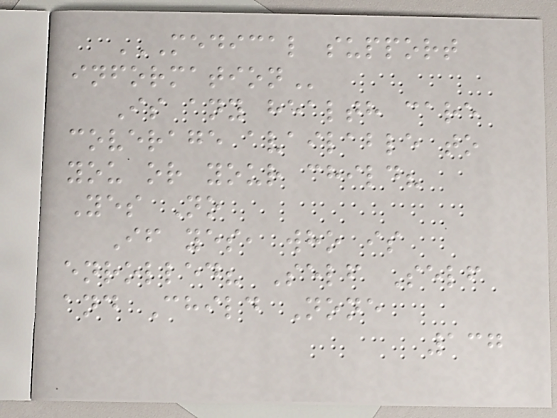MEDICAL SUPPORT
INFORMATION
Is any health care
coverage available to
you or your child?
Yes No
If yes, who is
enrolled? Self Self
and Child None
137
